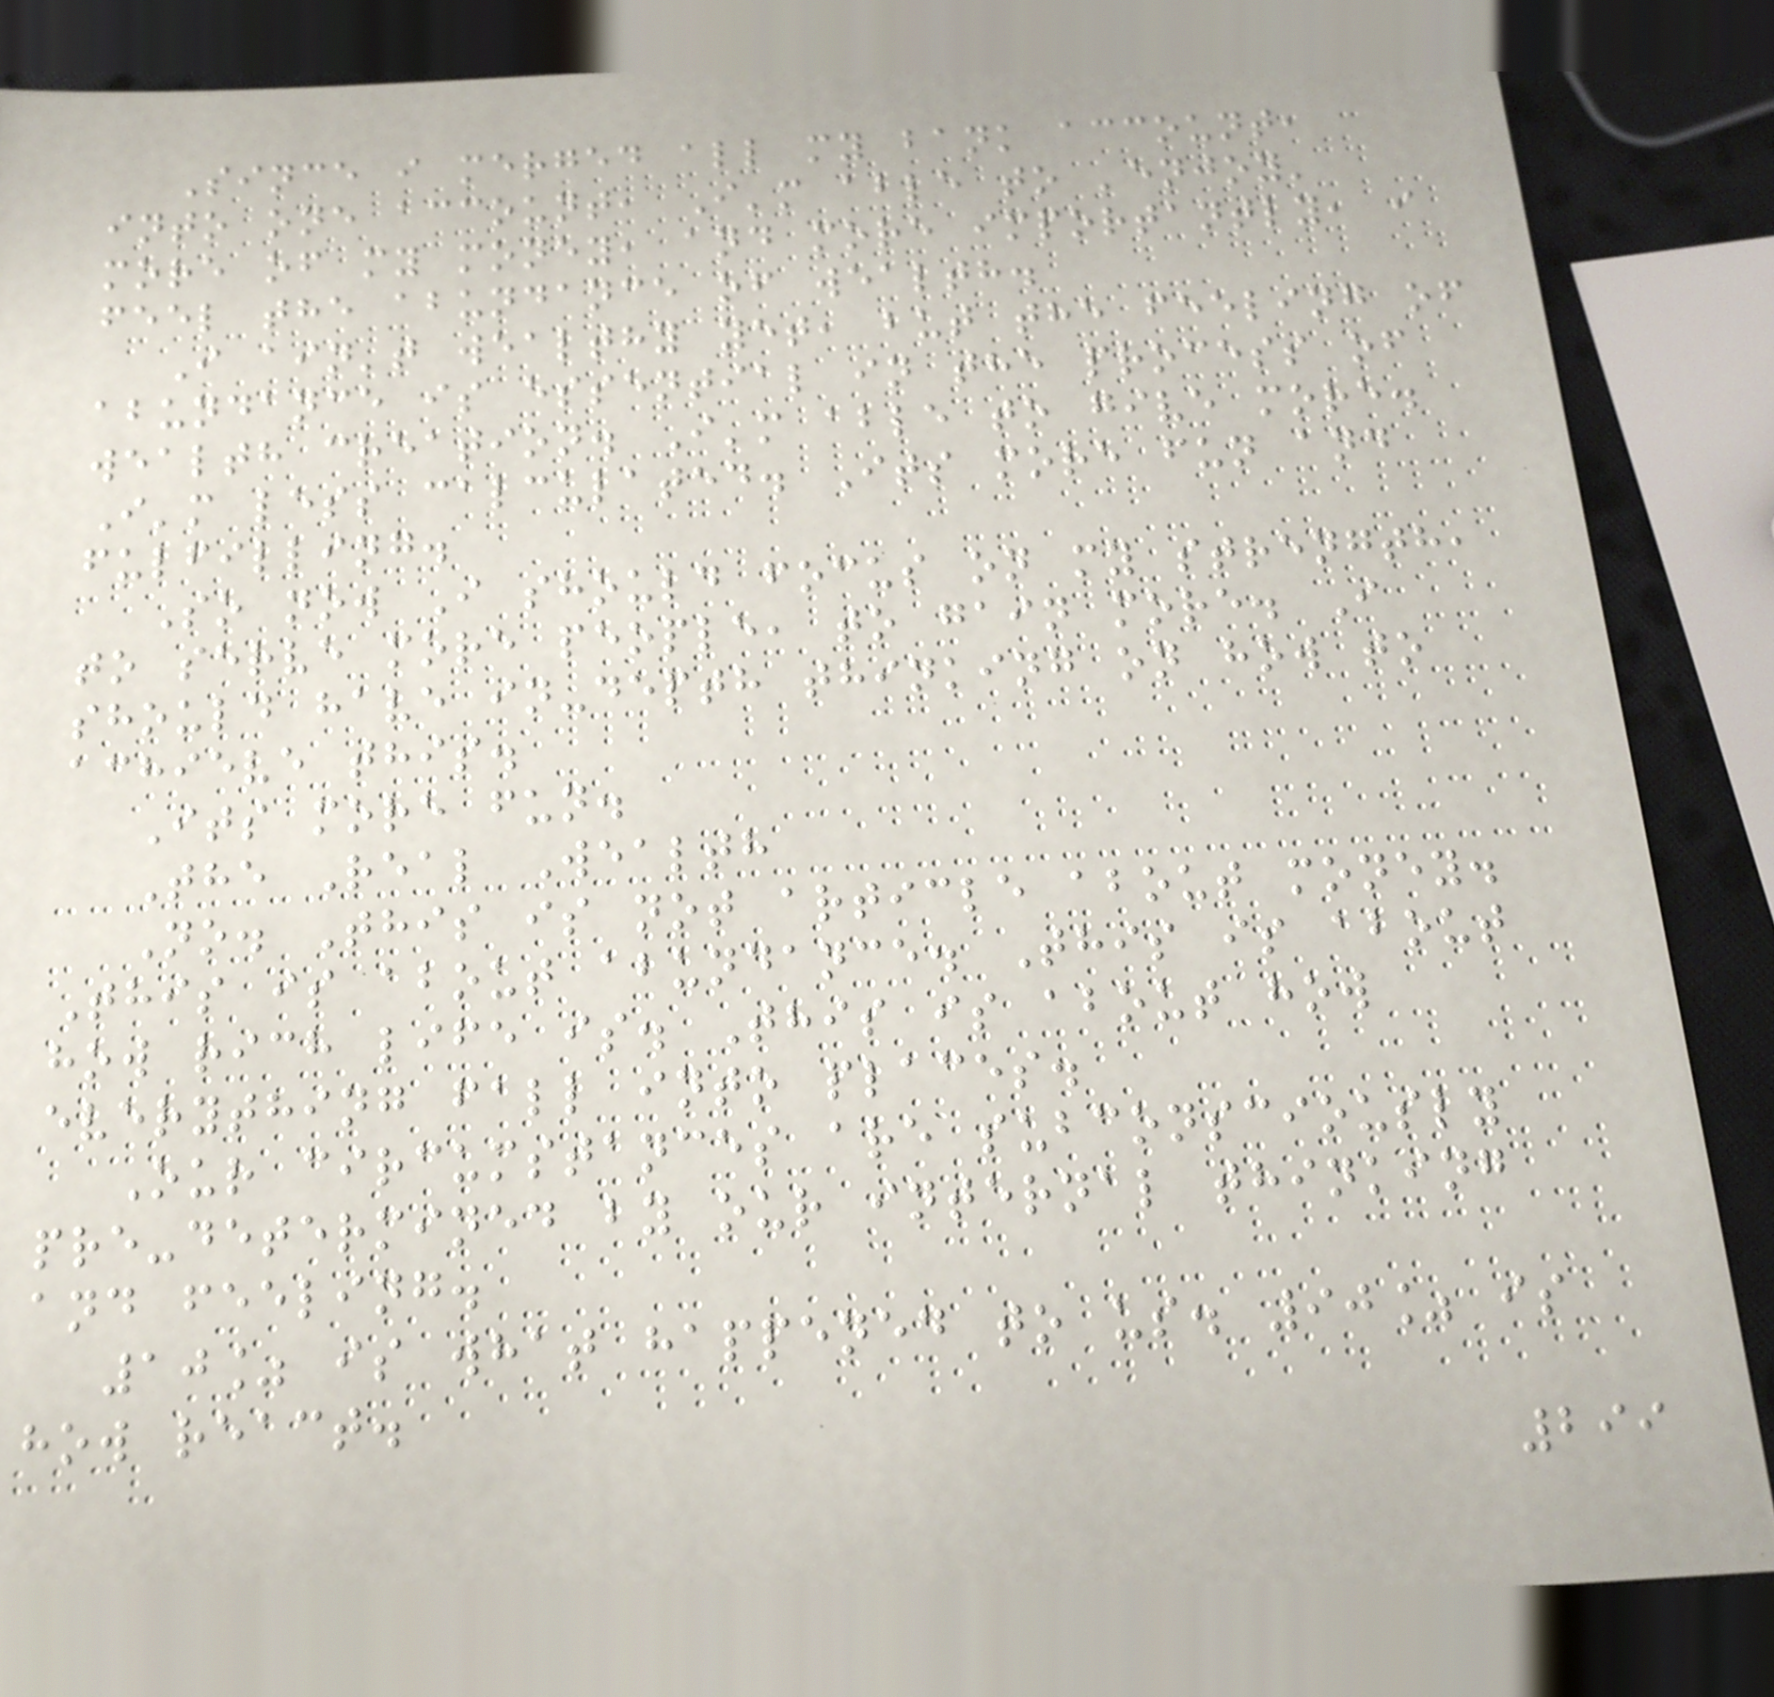Since i merged all my bank account,
into one account, I'm able to 'enjoy'
more of my money, and more importantly, i
feel the abundance of wealth.
I ain't wealthy yet, but the feeling of
abundance is essential in the process of
wealth creation. I'm able to give more.
I'm less calculated. Its more fun and
fulfilling.
So now I should focus on my strength,
to serve more people, to gain more. I
should have in-depth thinking on how to
achieve this.
Its more fun.
The Real Wealth
No. This is not article about money.
This is about abundance. This is about
how rich life is. This is about how
everything fall into places.
Our circumstances are subconsciously
pre-determined by our internal thinking
and feeling.
10% is what happened to us. 90% is
how react.
299
